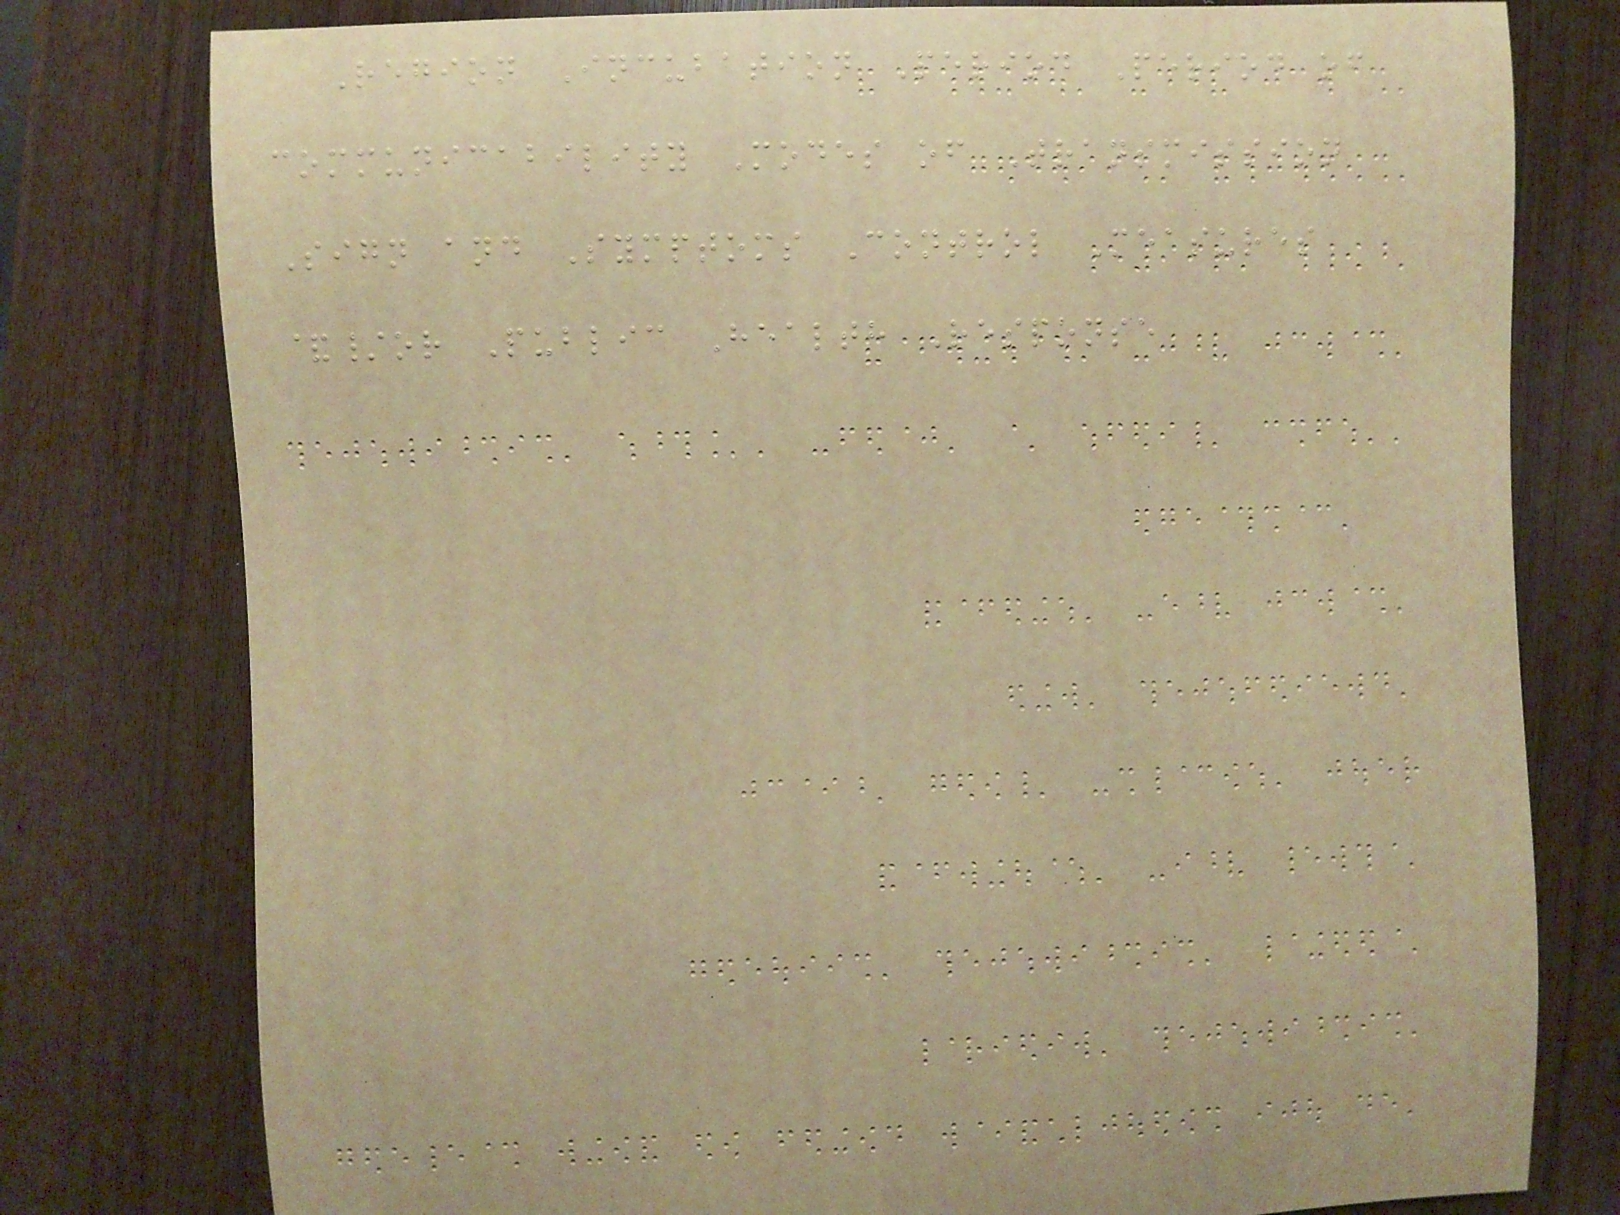Region Incubation Period Period of
communicability Modes of Transmission
Sign and Symptoms Control Measures
&/or Public Health Response
